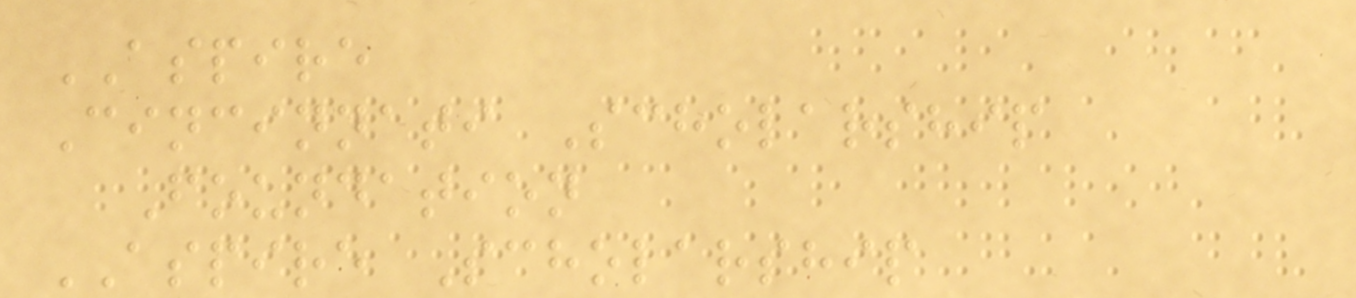ASPIRE
Cincinnati Scholarship
Foundation
ASPIRE Scholarship
